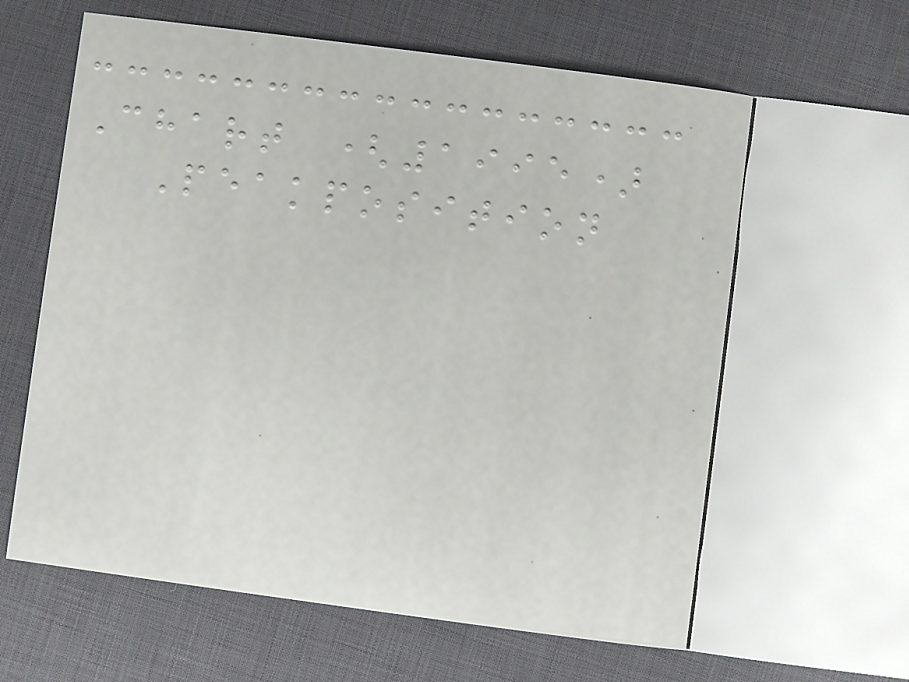Chart (1995)
Peakposition
